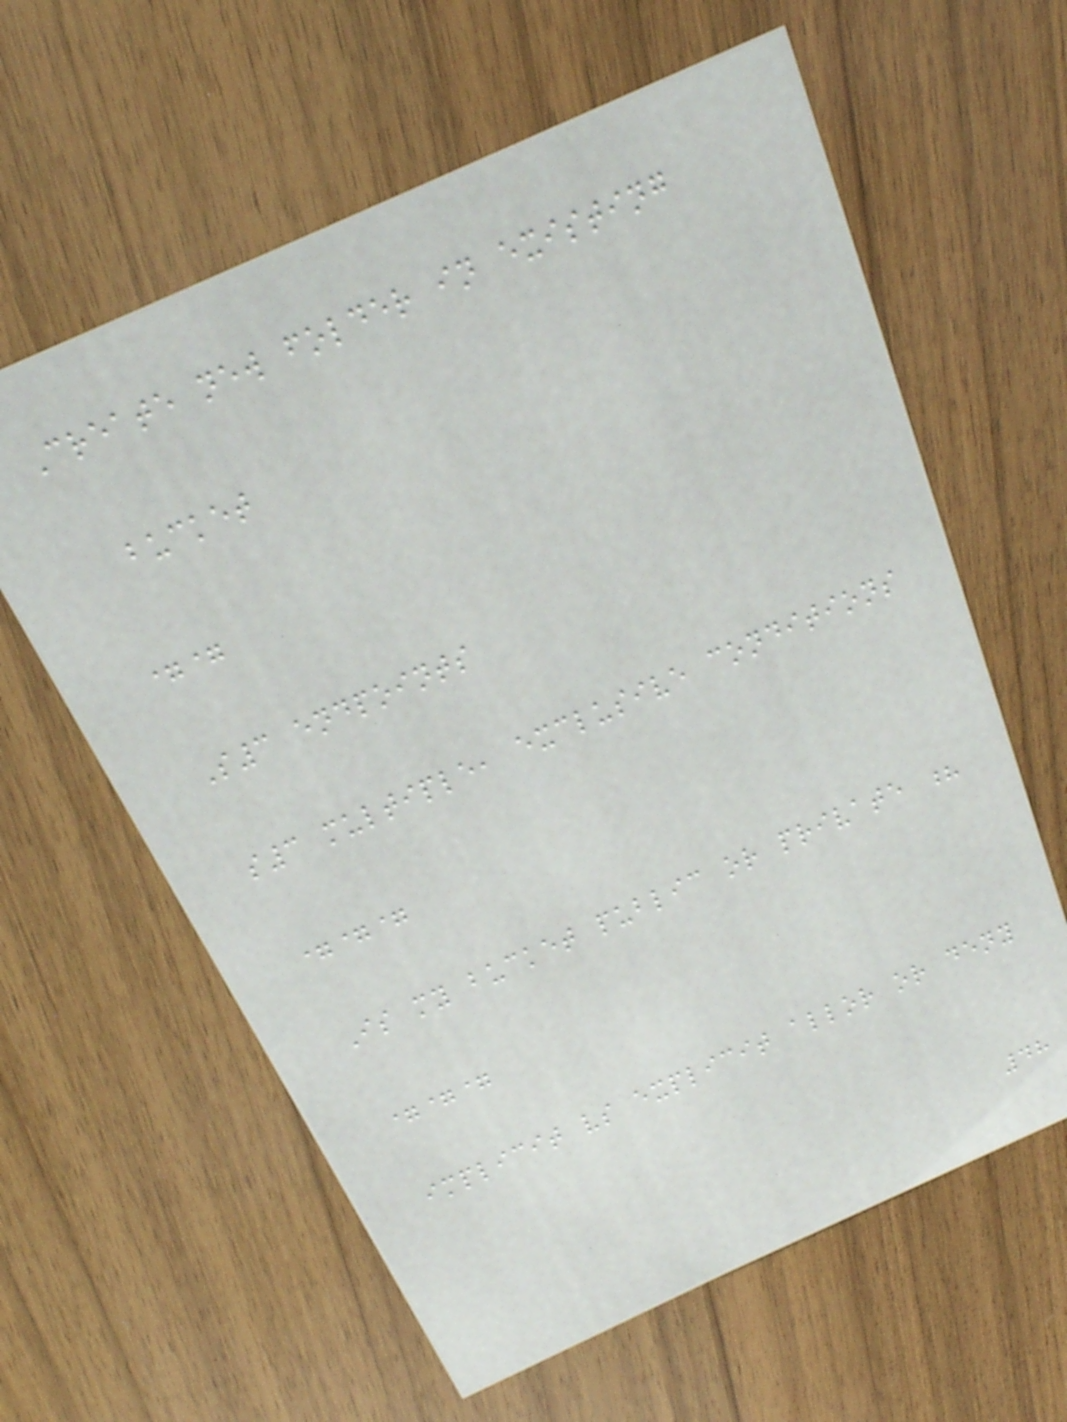Create new folder in existing
bucket
==
S3 endpoints
s3 multiple, exclusive conditions
===
Is my bucket public or private ?
===
implicit vs explicit allor or deny
48
